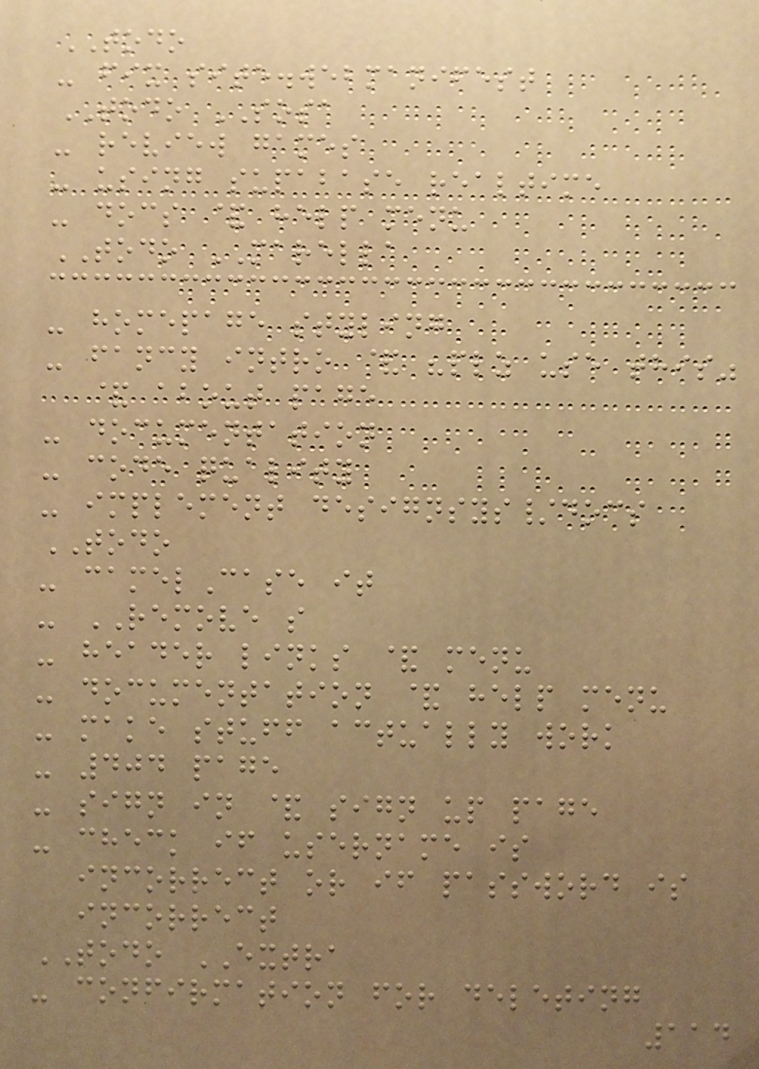TODO
- fix site.webmanifest
TODO SOSA
- review games
- using supabase realtime
- docs & help menu
TODO MARELLA
- homepage styling
- fancy intro & "plz use this"
& about page
- documentation
- code quality
- implement designsys/docs
TODO
- camelCase it
- REMOVE s
- header links & menu
- documentation & help menu
- make stuff actually work
- 404 page
- sign in & sign up page
- check if username is
incorrect or if password is
incorrect
TODO EXTRA
- confirmation for deleting
114
